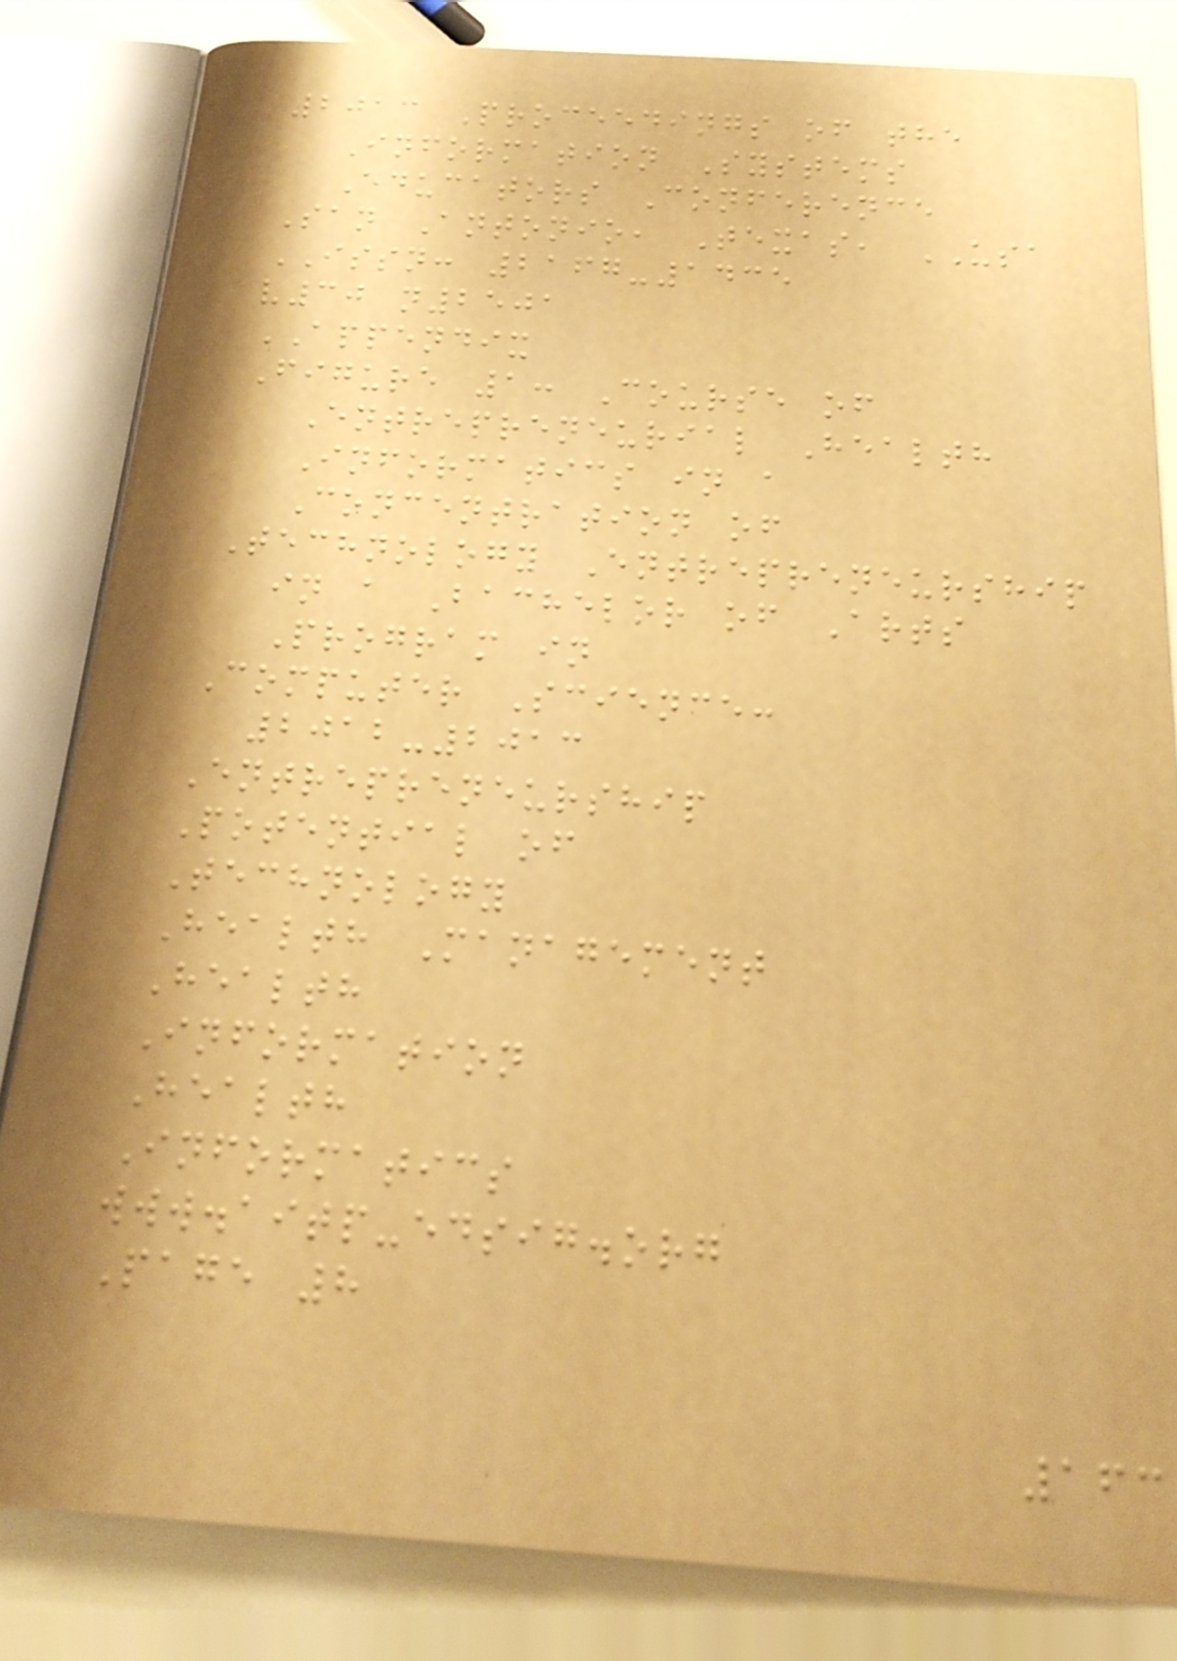2013 Proceedings of the
Information Systems
Educators Conference
San Antonio, Texas, USA
ISSN: 2167-1435
v30 n2501
APPENDIX
Figure 1: Course of
Entrepreneurial Health
Informatics in a
Concentration of
Technology Entrepreneurship
in a Bachelor of Arts
Program in
Computer Science:
2012-2013
Entrepreneurship
Potential of
Technology
Health Management
Health
Information
Health
Informatics
www.aitp-edsig.org
Page 8
163
